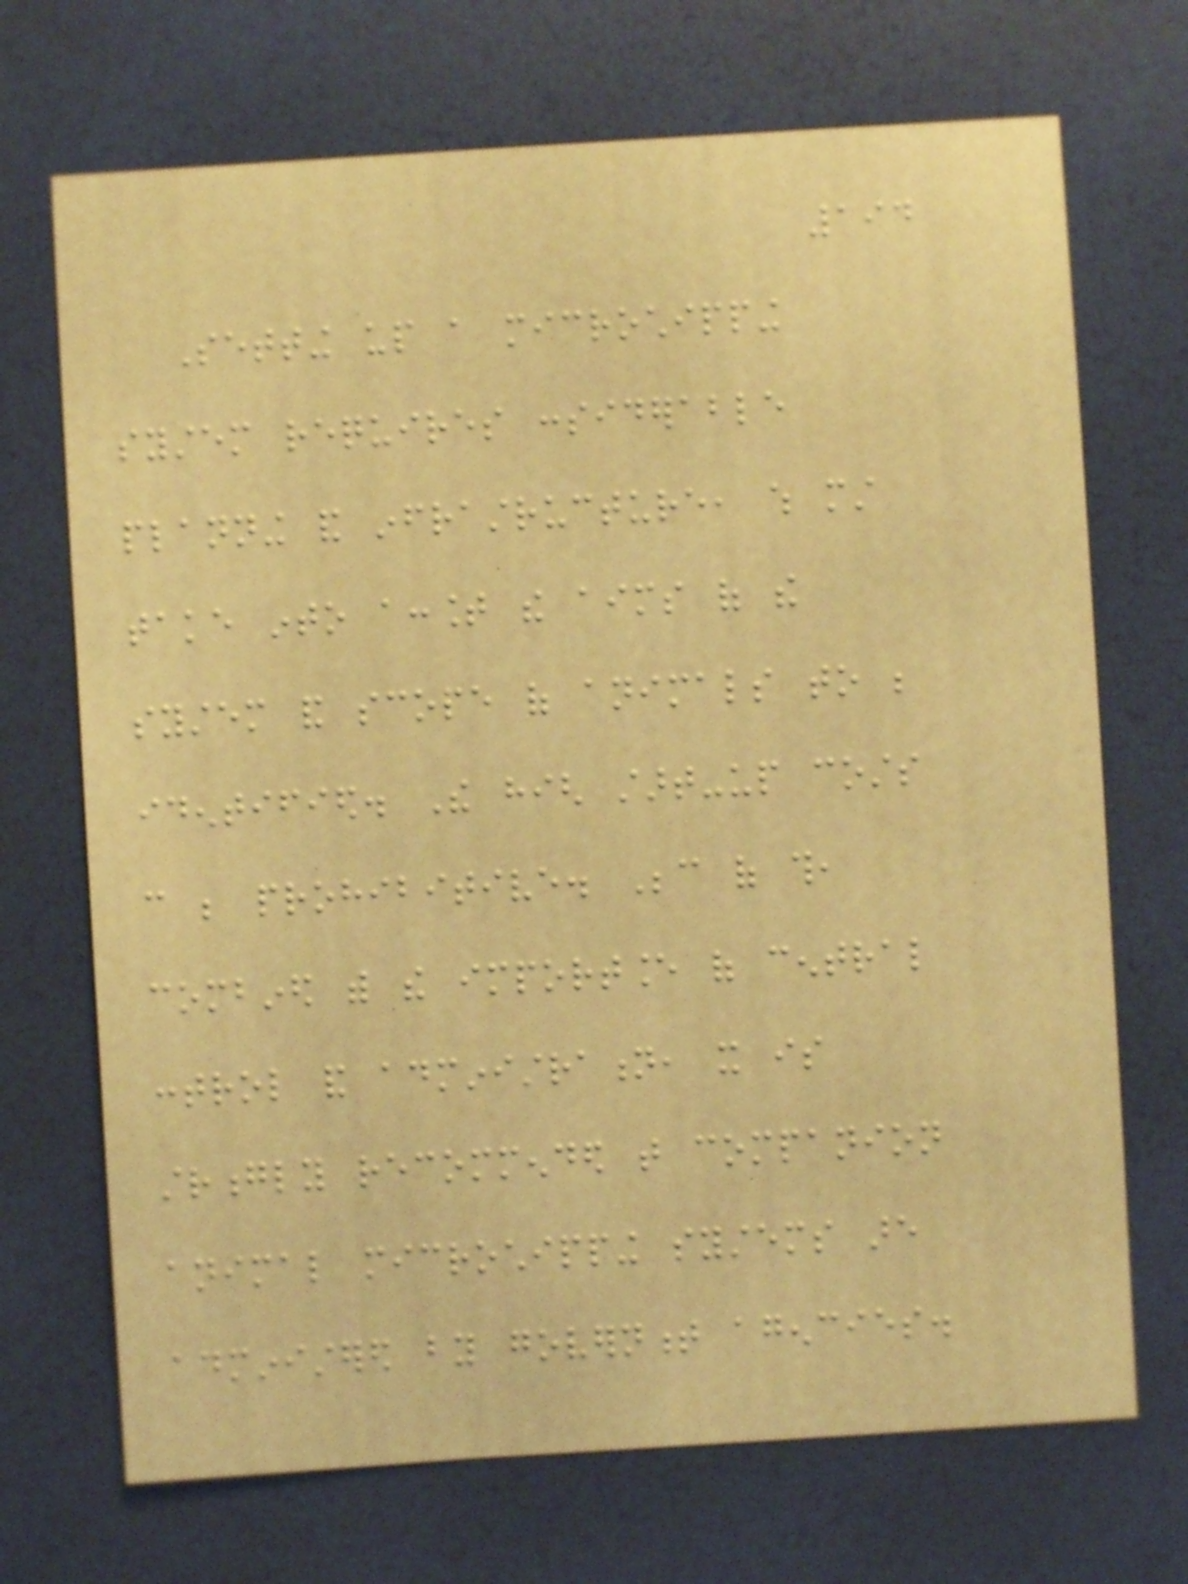194
Setting up a microchipping
system requires considerable
planning and infrastructure, which must
take into account the aims of the
system and scope of animals to be
identified. The high start-up costs
can be prohibitive. Because of this,
combined with the importance of central
control and administration, it is
strongly recommended that companion
animal microchipping systems are
administered by government agencies.
